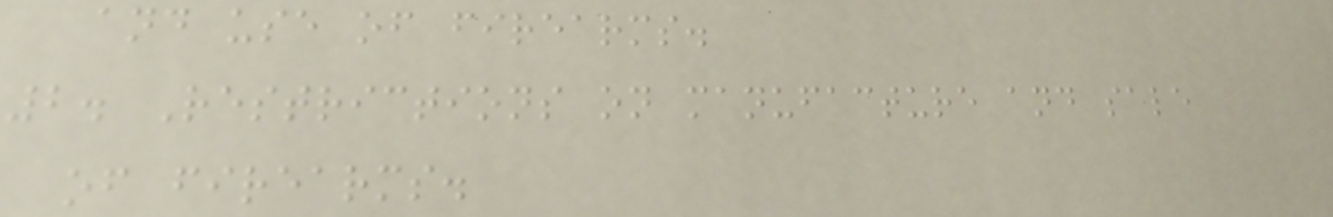and use of firearms.
2. Restrictions on manufacture and sale
of firearms.
